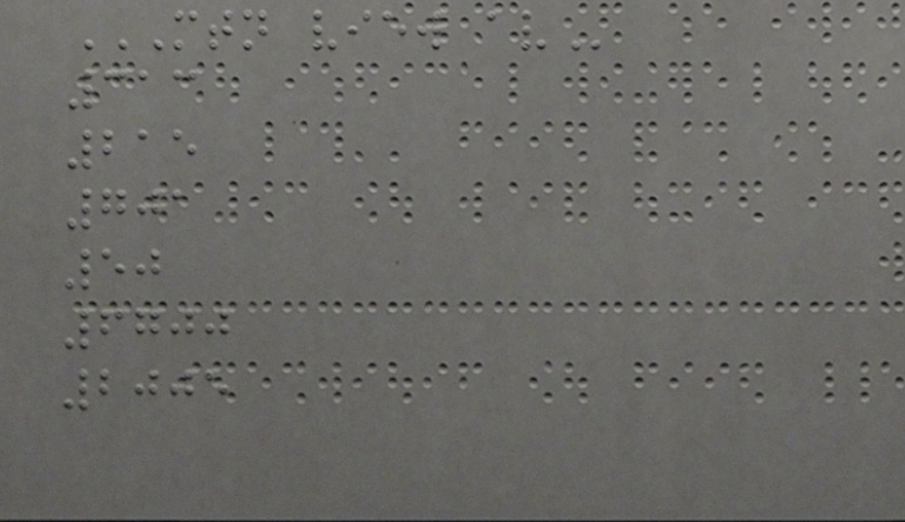MTN VIEW AV
313
215
701
50
6700
2005
